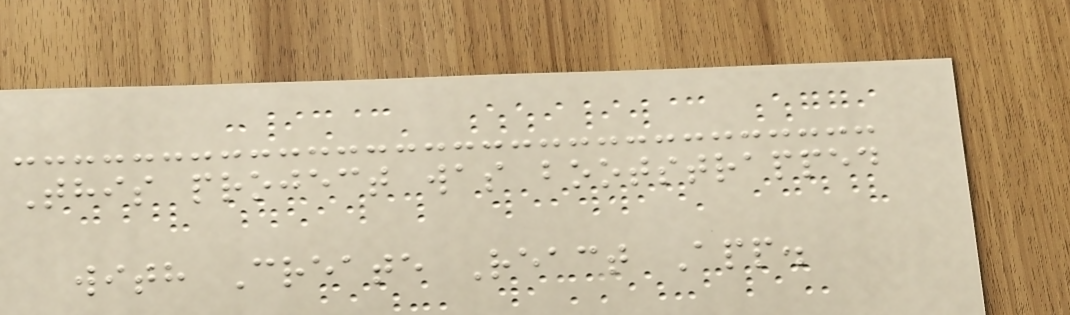This project was bootstrapped
with Create React App.
